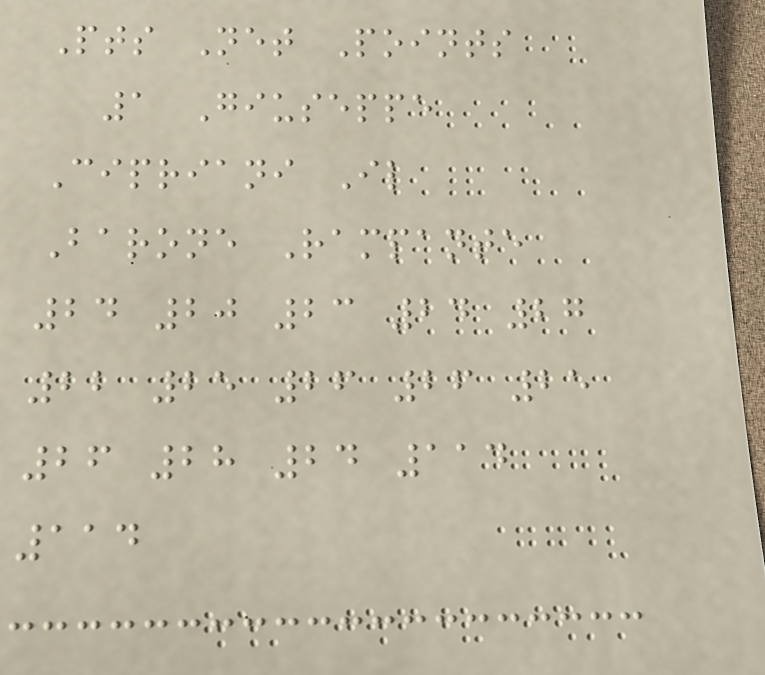Pts Net Points
1 Giuseppe
Cipriani Il
Barone Rampante
24 20 23 24 27
22 25 26 26 25
26 28 24 114
114
